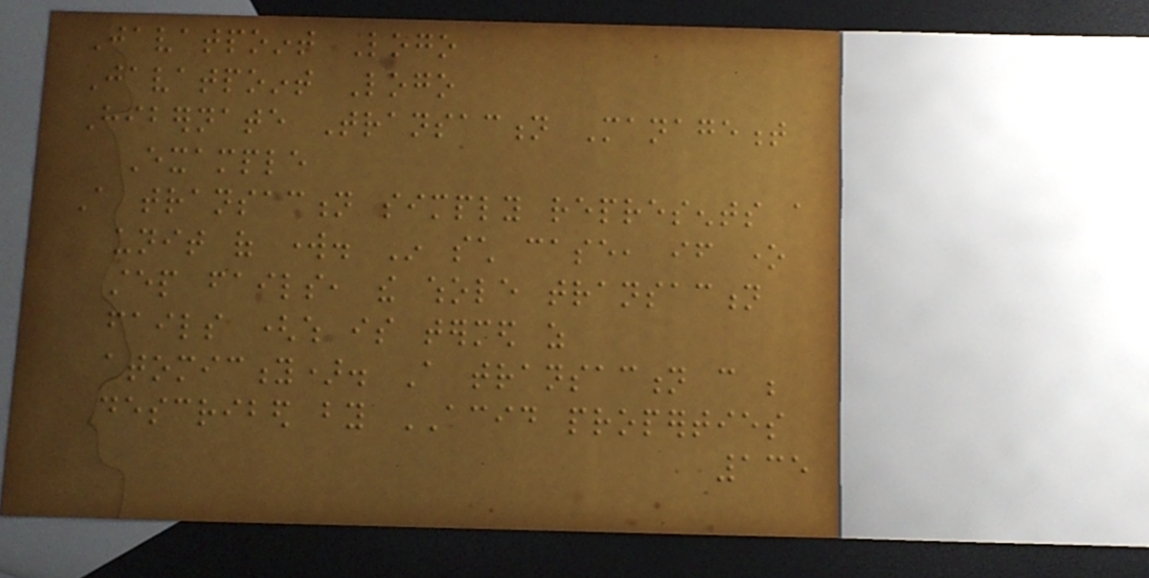Javatpoint Logo
Javatpoint Logo
Hibernate Transaction Management
Example
A transaction simply represents a
unit of work. In such case, if one
step fails, the whole transaction
fails (which is termed as
atomicity). A transaction can be
described by ACID properties
135
